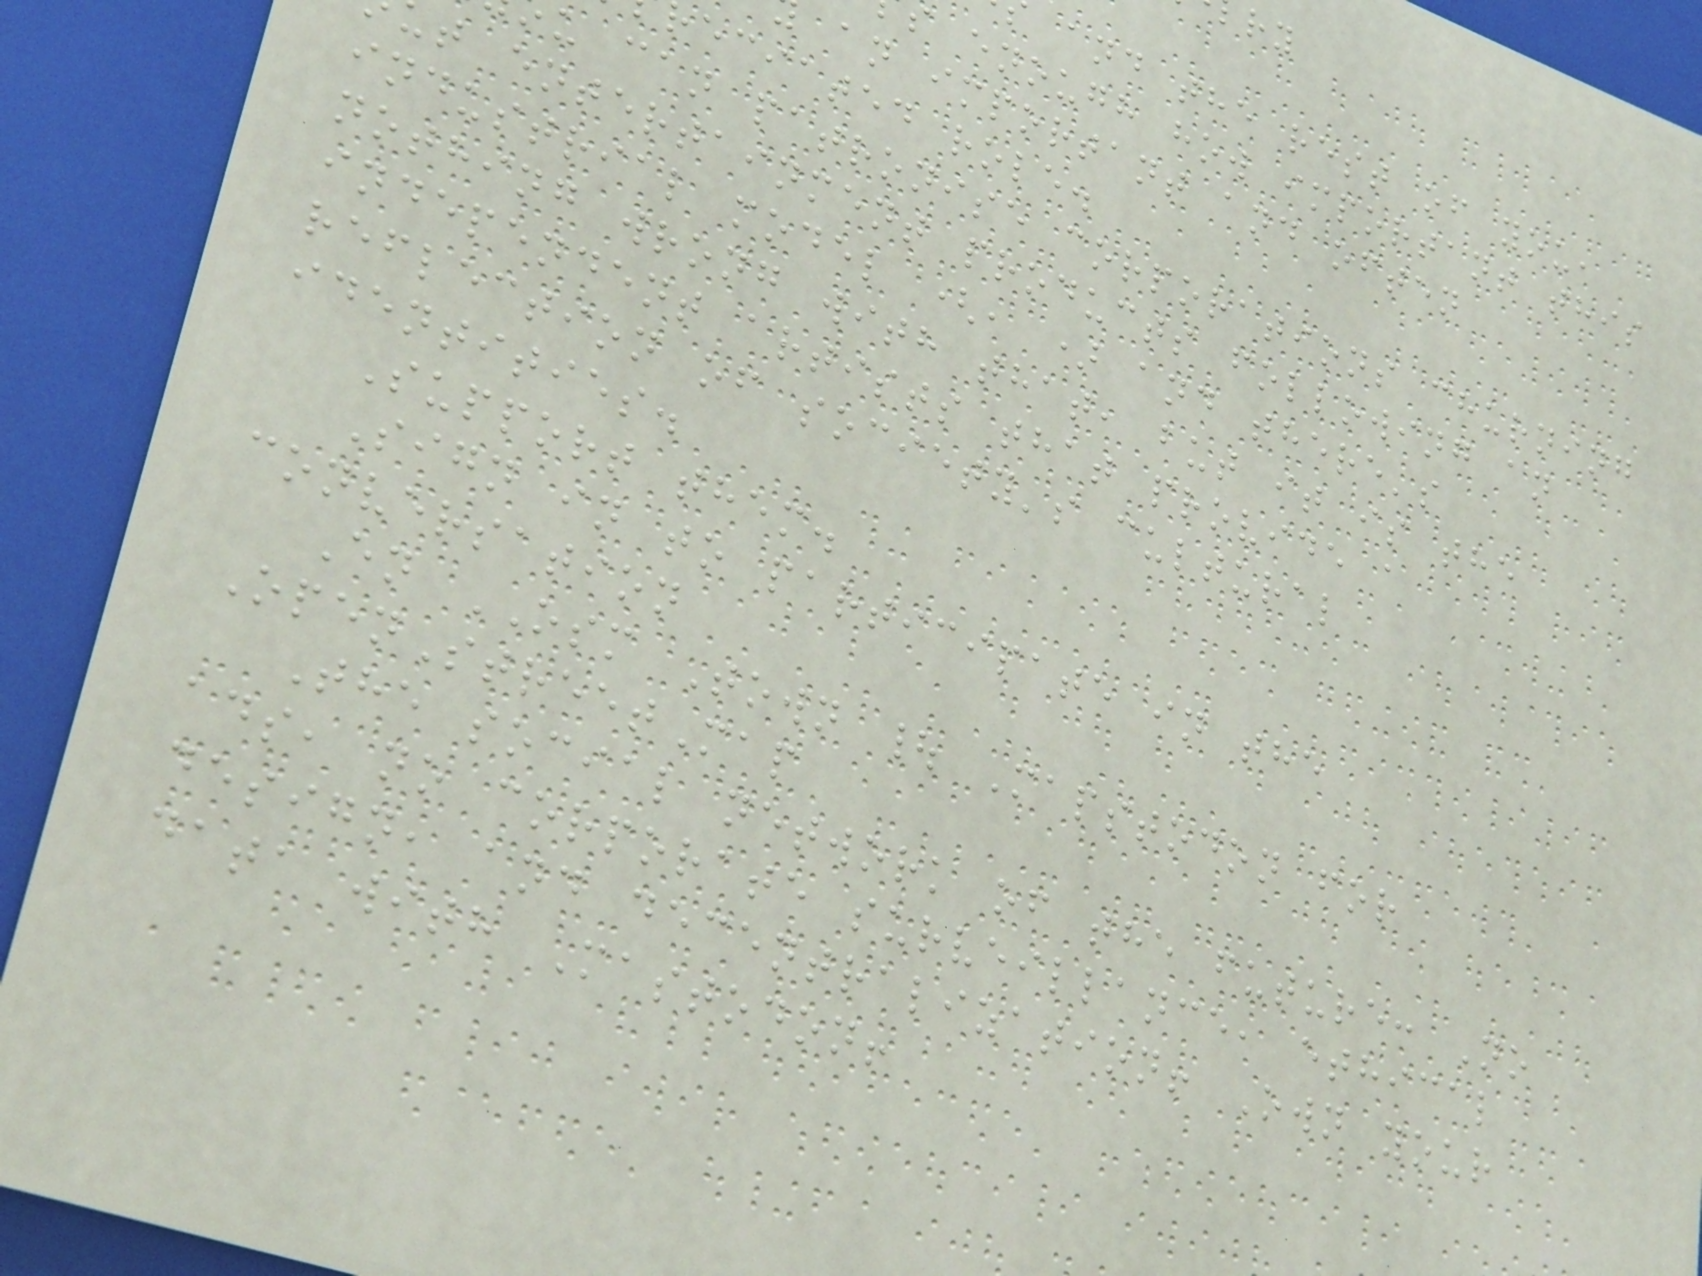and the rest of you,
s enough how important this
an important and often
eciated role.
u can patronise corporations churning
t entertainment products following an
industrial model (, ) and there's
nothing wrong with that, but it is the
independent artists that provide a
reflection of society's cultural
identities.
Support them.
Sign in to participate in the
conversation
En OSM Town | Mapstodon for
OpenStreetMap
The social network of the future: No
ads, no corporate surveillance, ethical
design, and decentralization! Own your
data with Mastodon!
